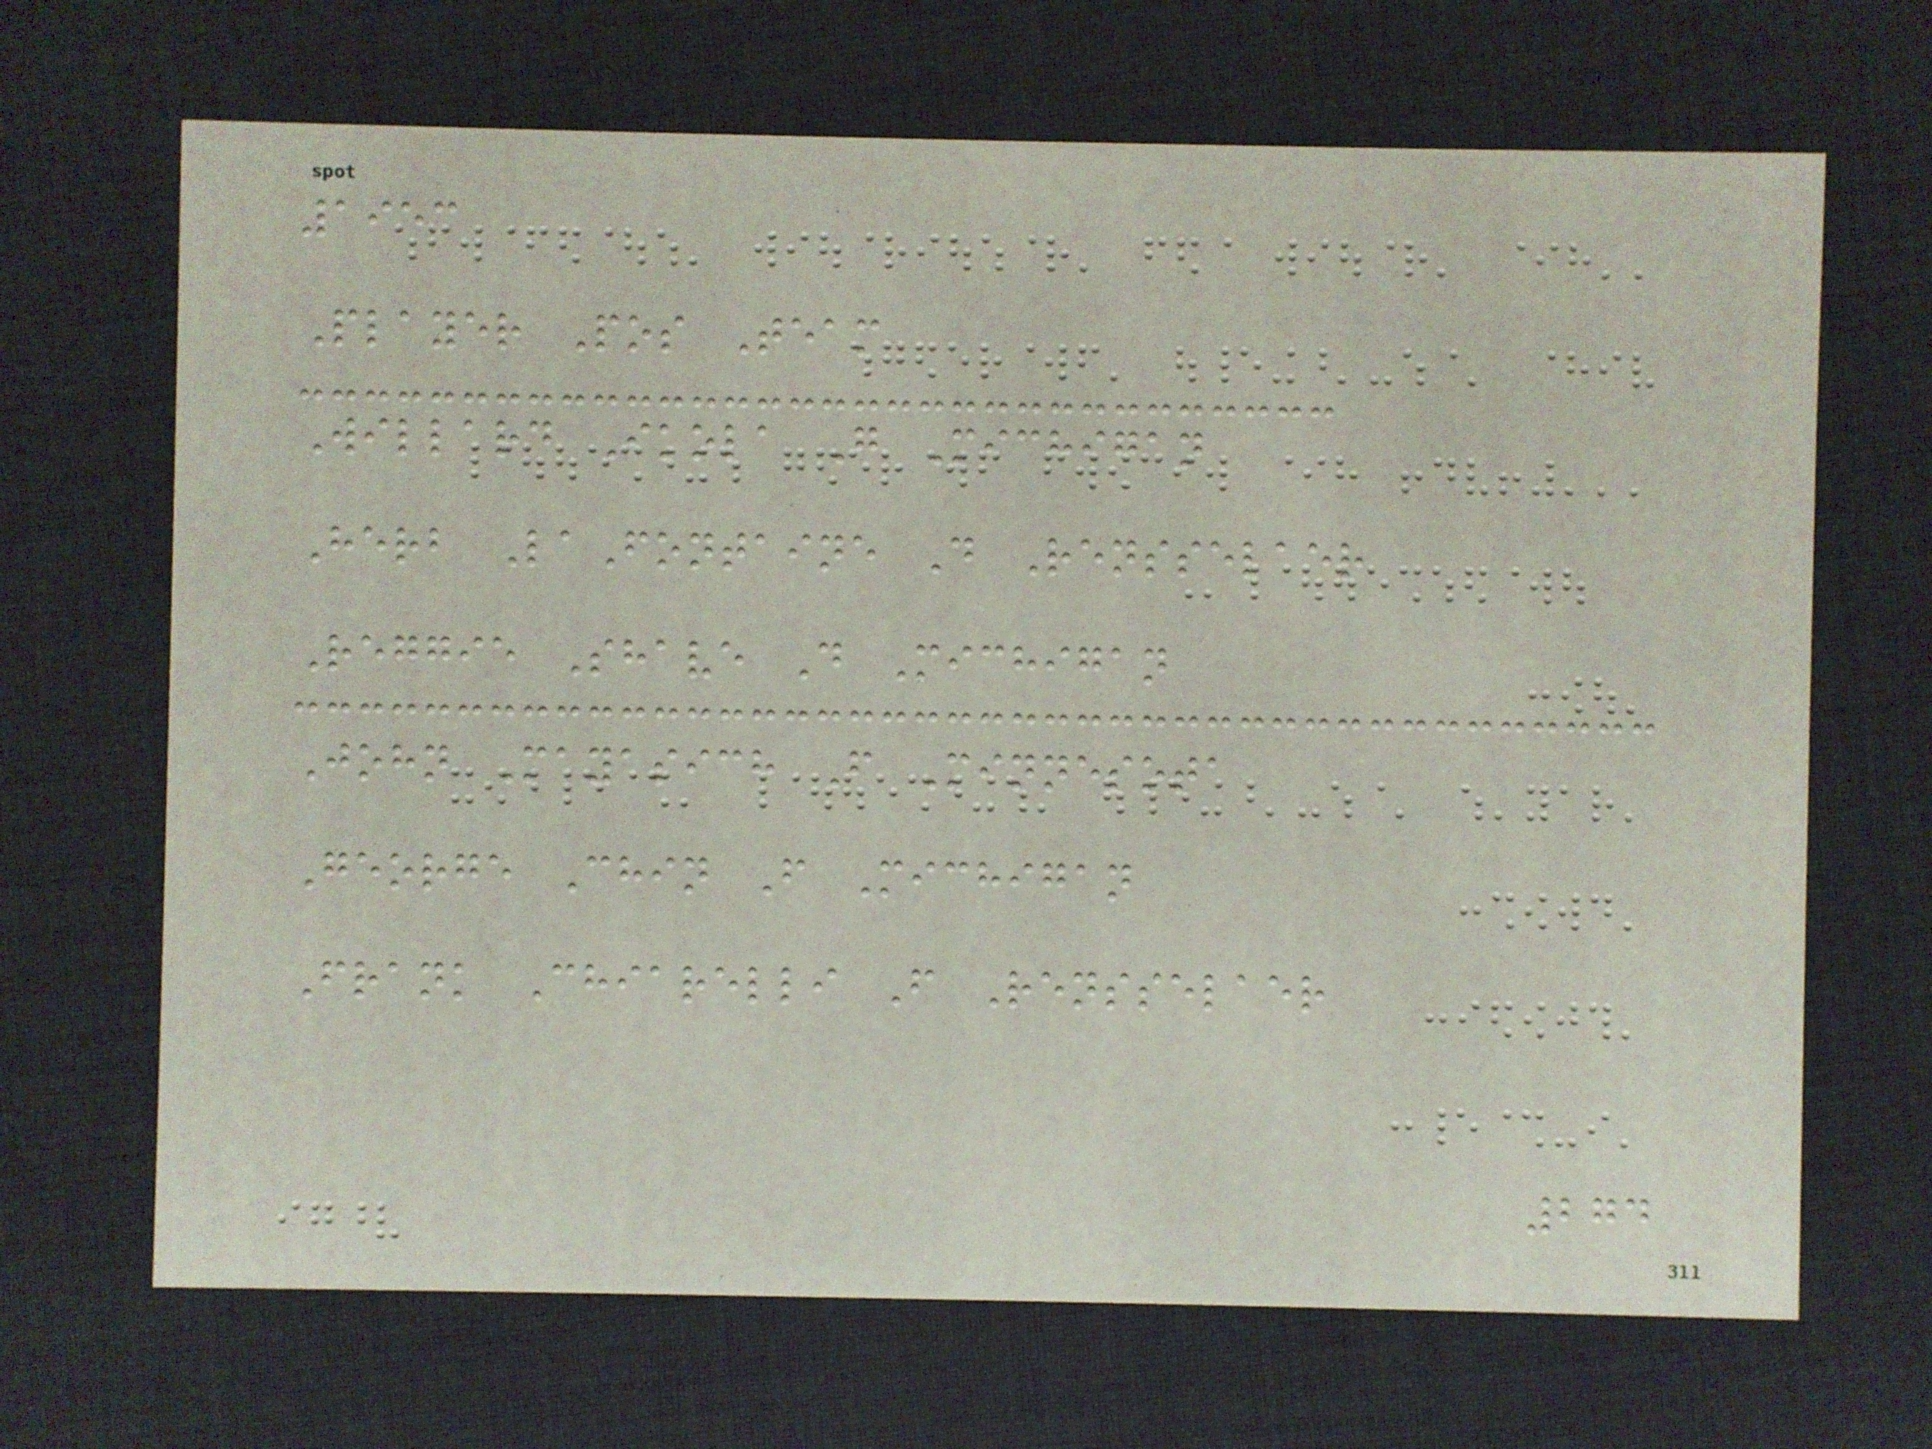1953
Player Pos Team
Willard Ikola G Michigan
Herb LaFontaine D Rensselaer
Reggie Shave D Michigan
John Mayasich F Minnesota
George Chin F Michigan
Frank Chiarelli F Rensselaer
274
